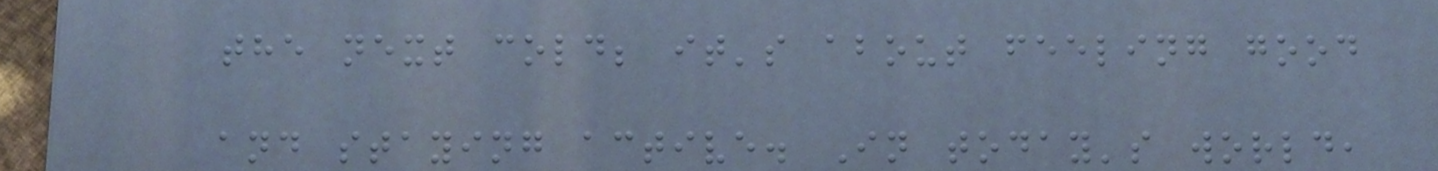the next cold; it's about feeling good
and staying active. In today's world,
